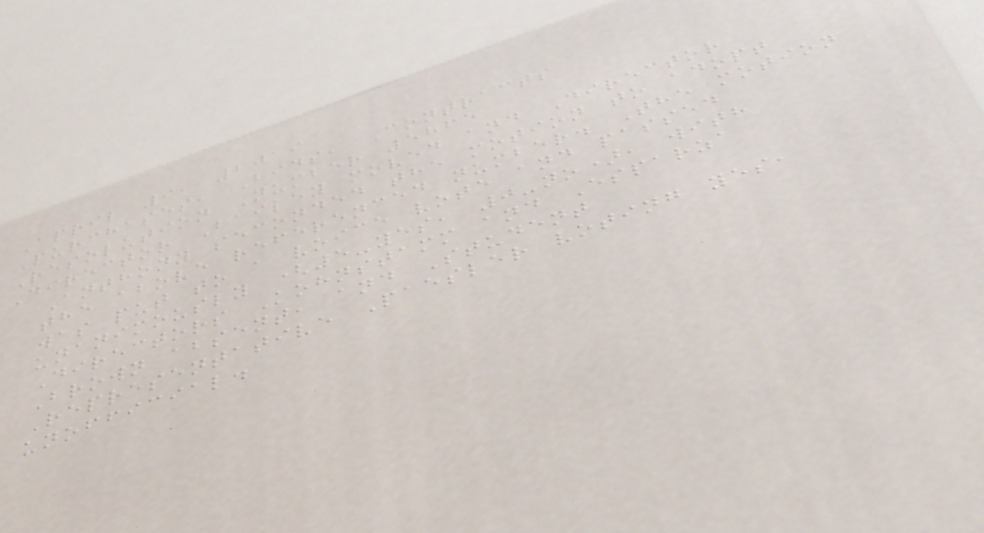April 9, 2019
Purchases, Bids, Contracts
Resolution Number 5865
Director Bailey moved and Director
Anthony seconded the motion to adopt
the above referenced number. The motion
was put to a voice vote and passed
unanimously (5-yes, 0-no), with
Directors Kohnstamm and Esparza
Brown absent, and Student
Representative Paesler voting yes,
unofficial.
